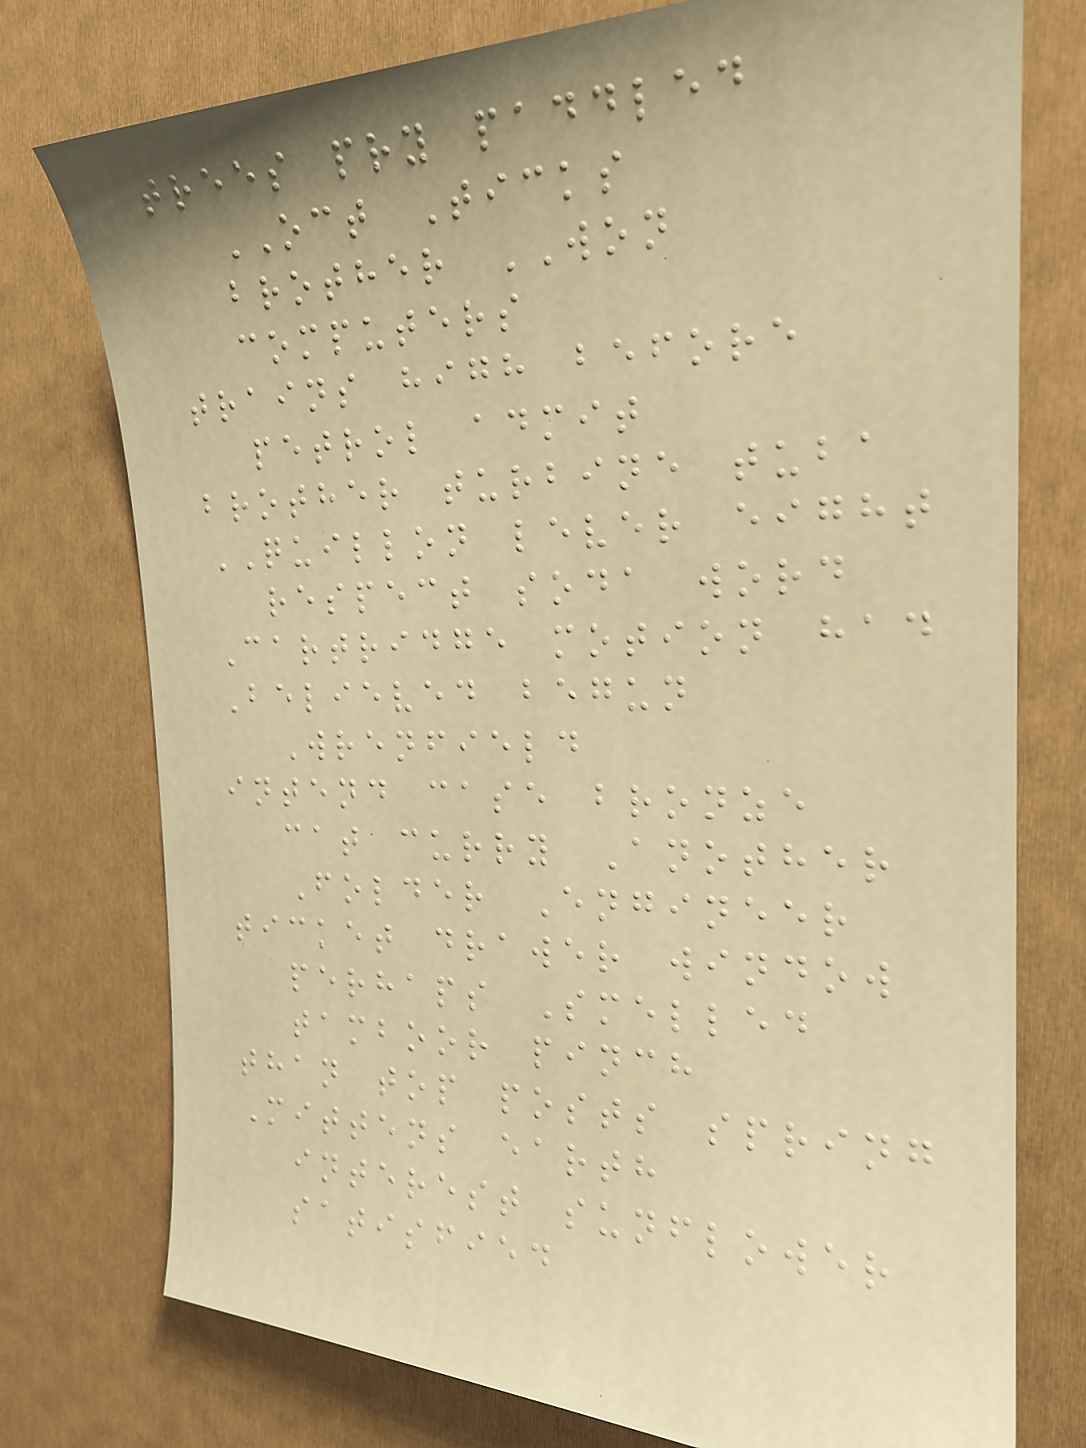trees pry paddled
OCT Ticks
brother WON
computers
trains high before
petrol admit
brother turbine tuba
QUILLON lever eight
respect soda word
Cartridge motion had
Believed begun
Wrenfield
intend case bronze
cat curry Another
Folder Engineer
ticket drawer window
perhaps Smelled
tamboor pinch
than top posts spring
Mittens earth
interest sunflower
satisfied
